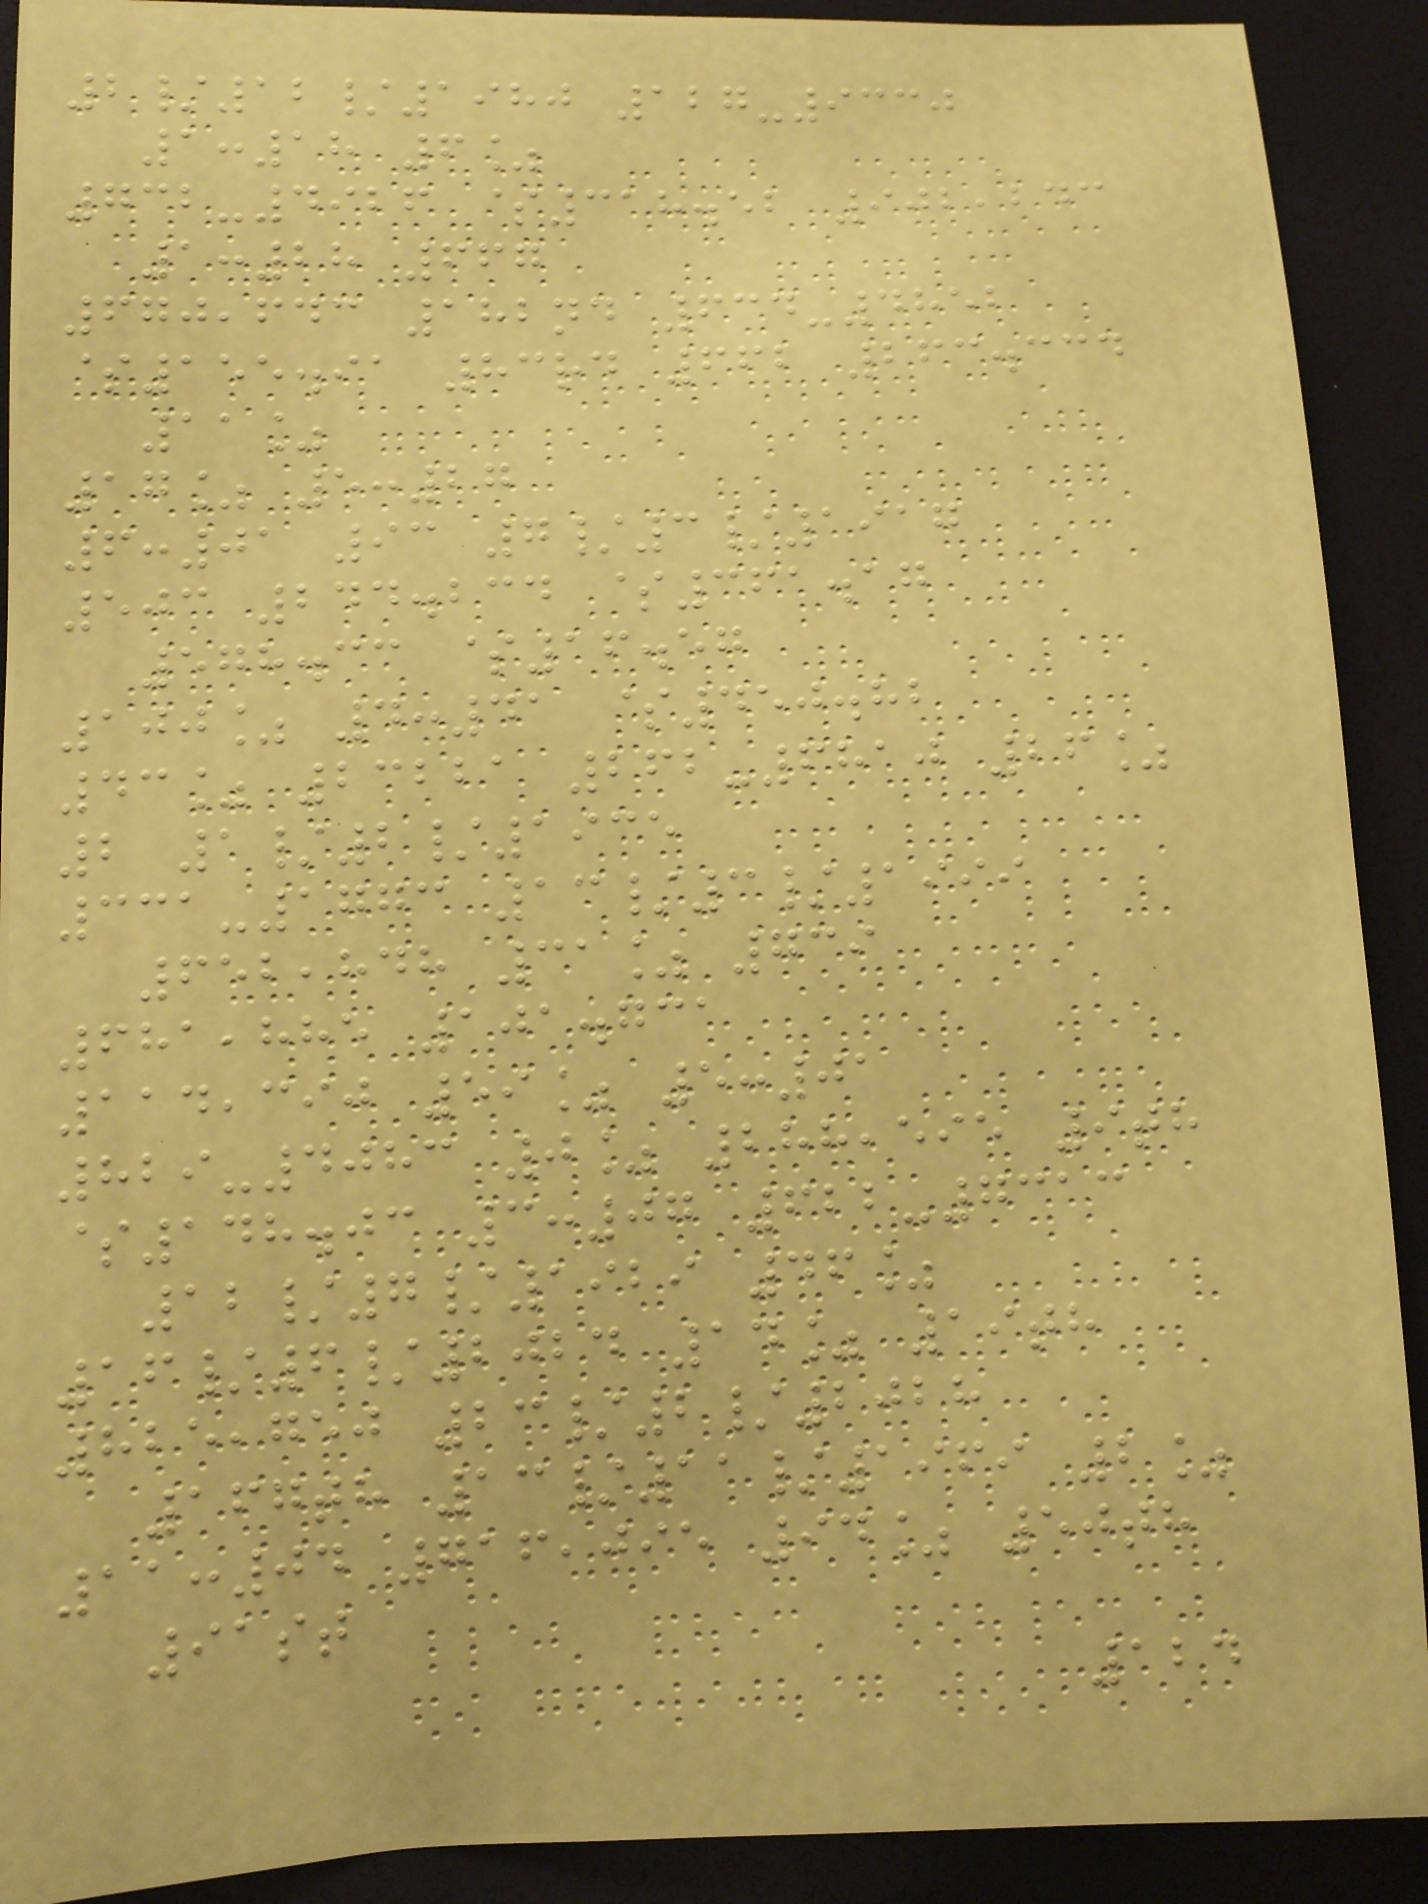2/12/1980 127-9330
1:18 6%
732-4926 $318.52 902,243
1:28 667
670,643 182nd 634-4852
$155.91 83rd 662 263.334
11%
17% 5:27
6:01 93 7/3/1917
503 244.234 $361.17
578.33 $16.57
100% 4:41 $450.82
43% 23221 262-6810 26%
2 1/2/1935
331-1773 13/3/1999
652,848 31% 739
681,885 101.731
114,390 59% 5:01
829-4083 0% 288,595 9th
$148.03 3:07 622-7313
12/7/1929 46%
16/6/2024 14% 19th
825,750 23/2/2028
167th 13/11/1969 2%
11:04 716,095 94% 50th
91st
124
